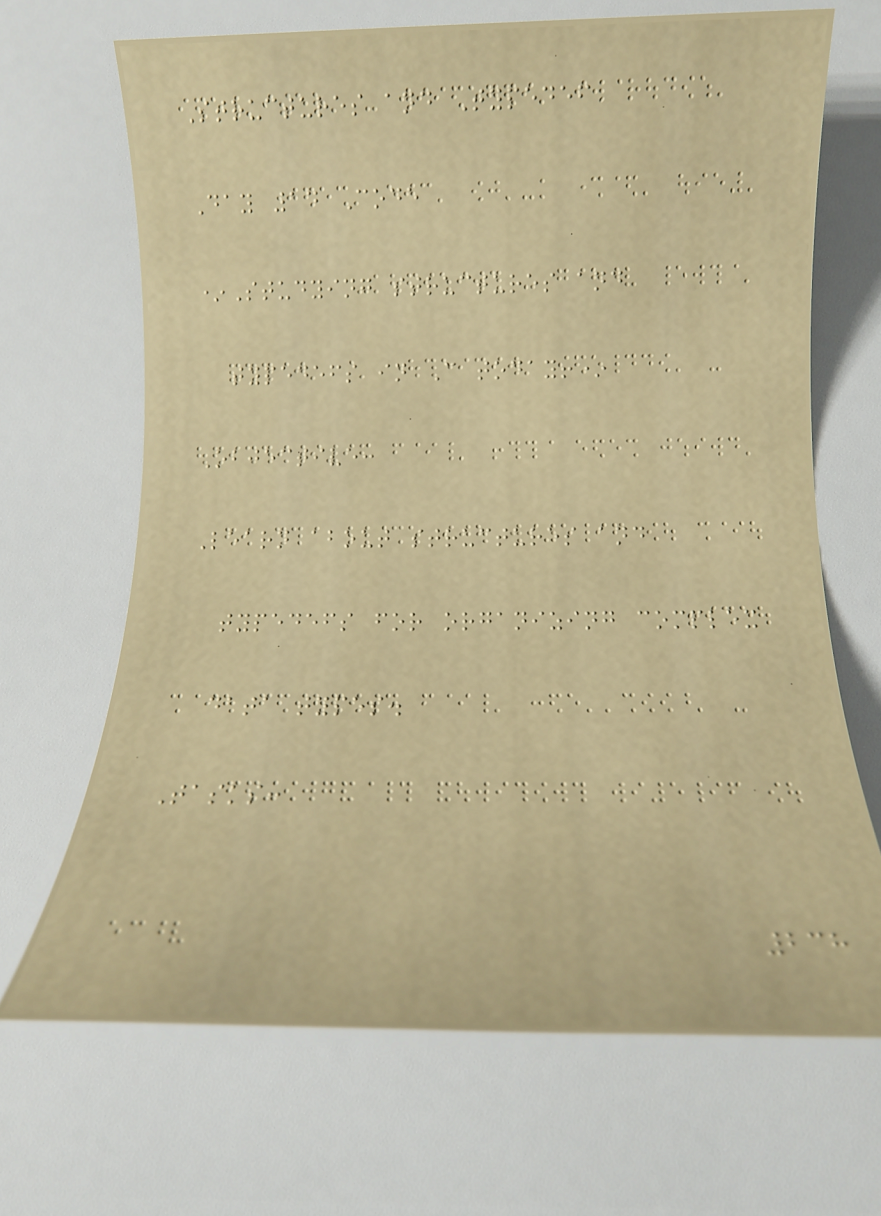Structures and Typedef
Day 14 Code
*Studying structures and
typedefs in C today!*
Objective:
Learn about structures and
typedefs for organizing complex
data types.
Tasks:
238
